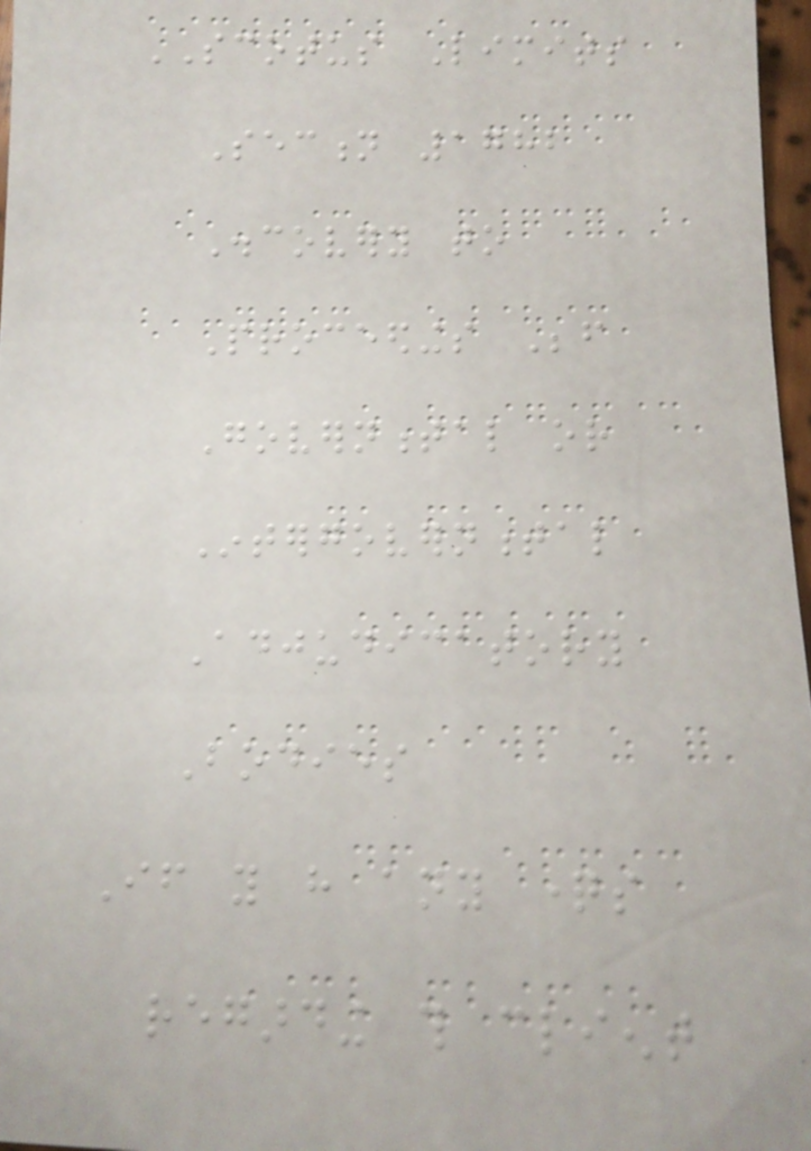SCOTUS Limits
Section 1782
Discovery to
Proceedings Before
Governmental or
Intergovernmental
Adjudicatory
Bodies
If you have any questions
regarding this client
